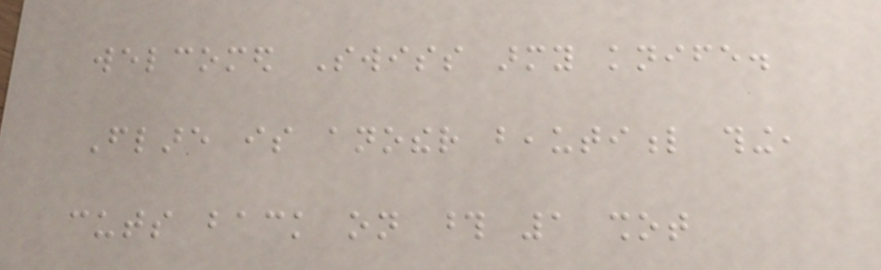welcomed Swiss army knife.
Flare is another beautiful thing,
cuts back on those 1 shot
